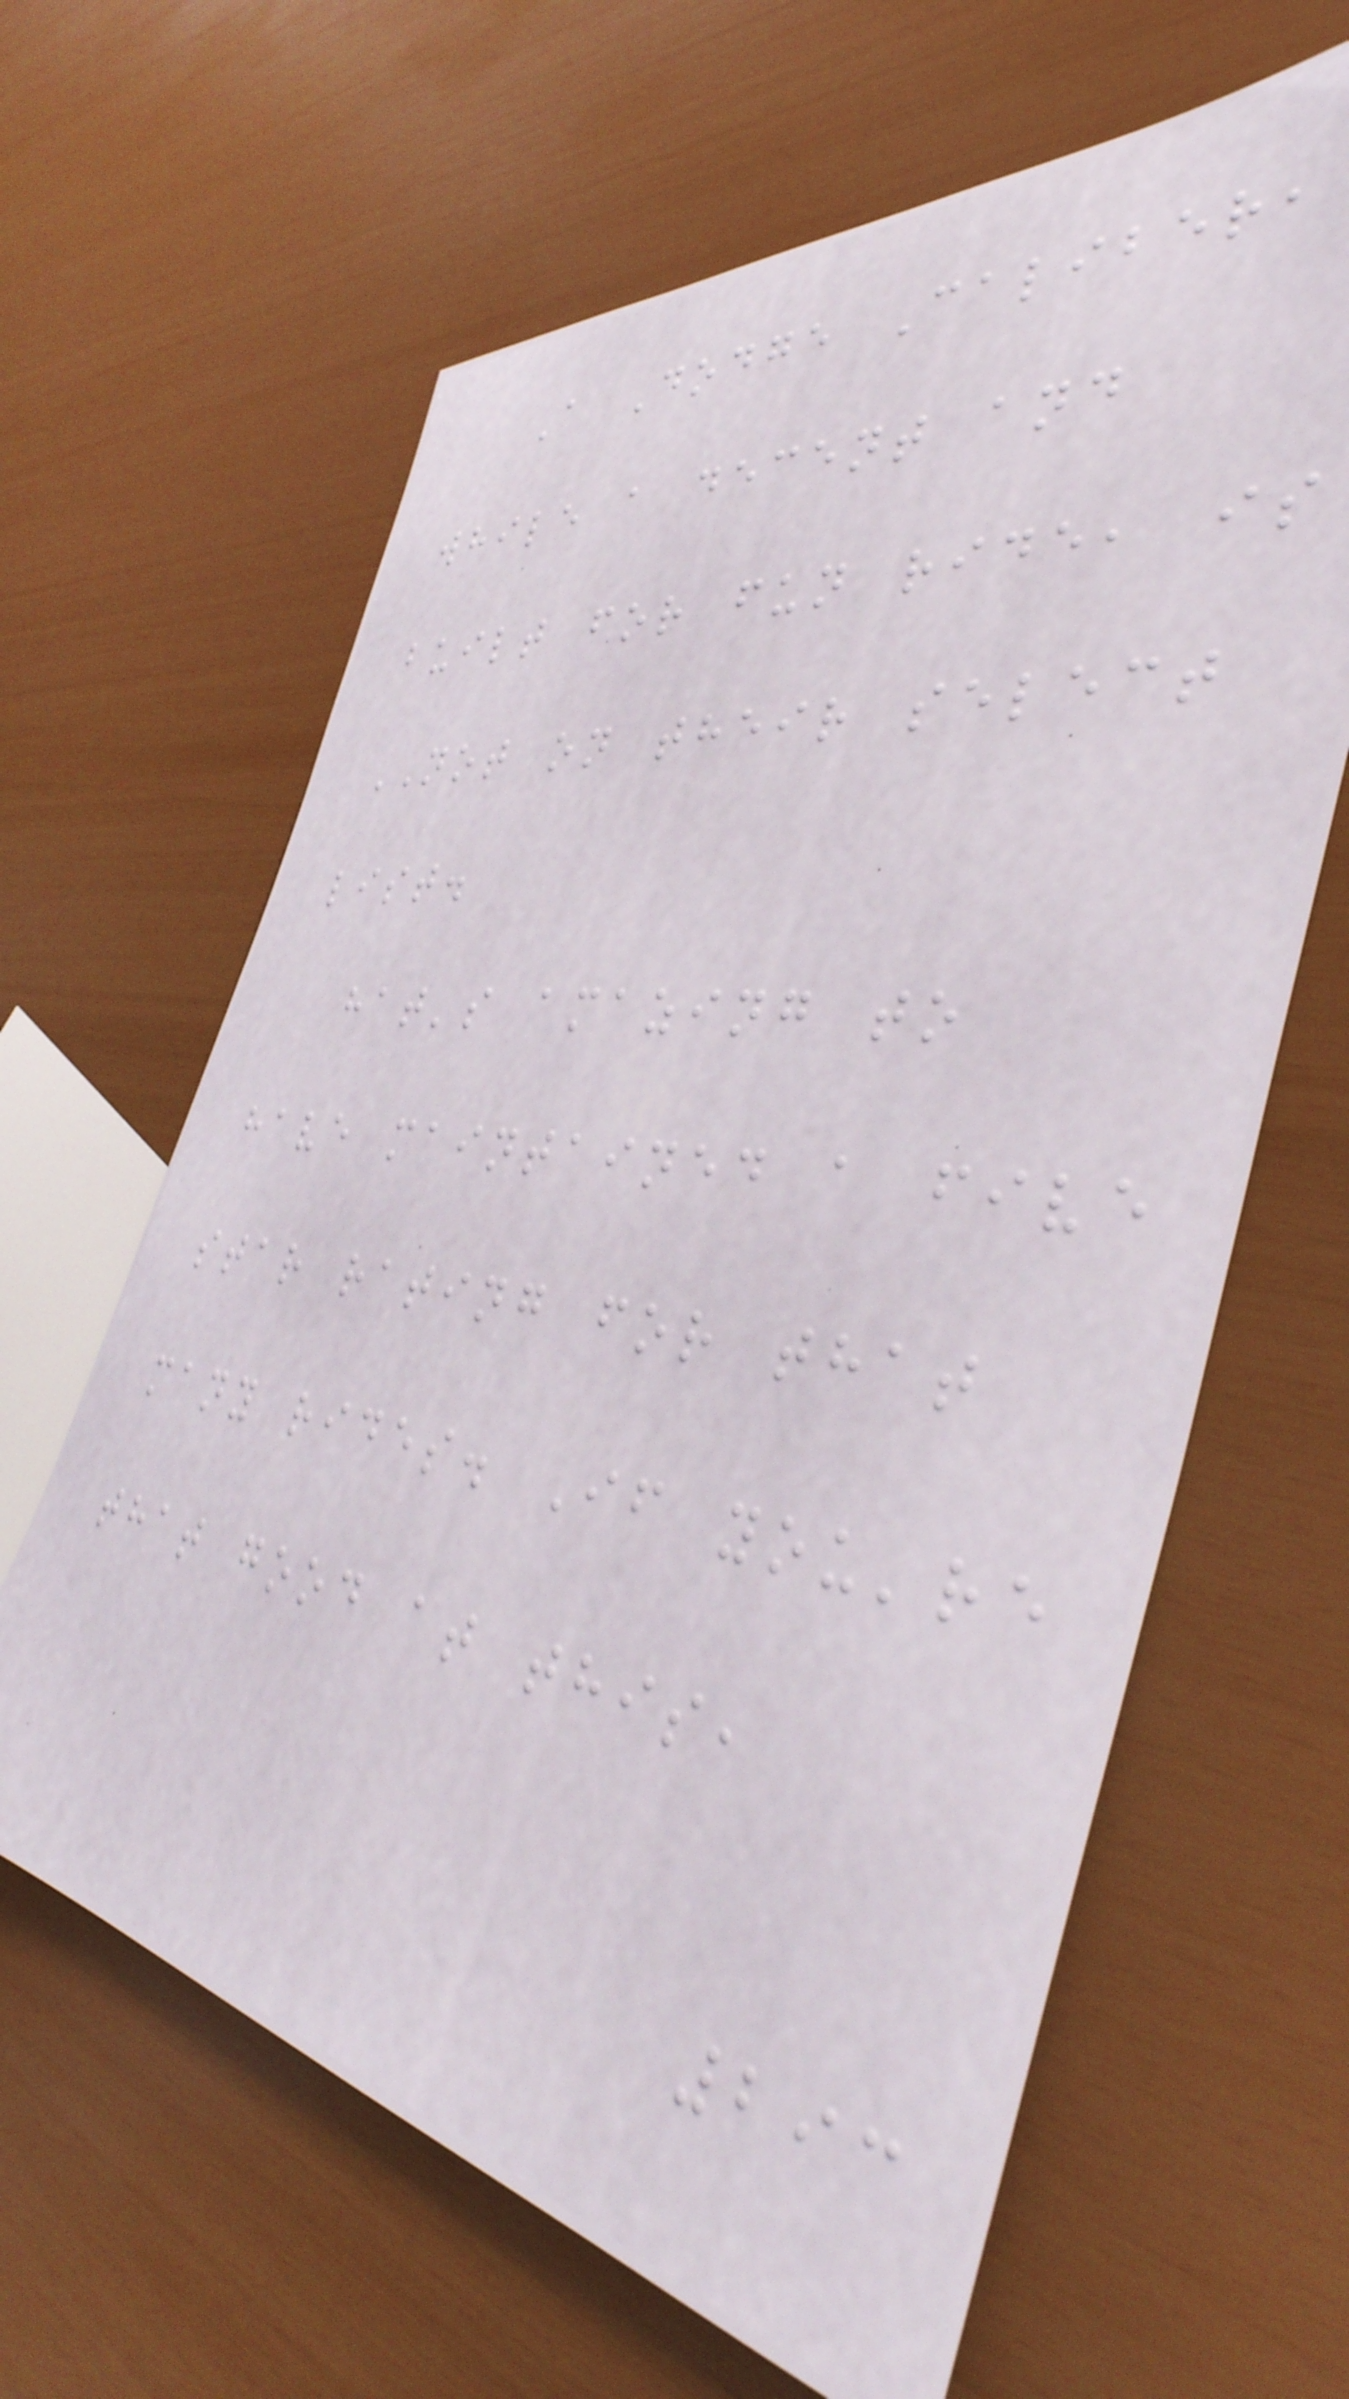A Dodge Caliber,
while a decent and
built for fun ride, is
NOT on their select
list.
hat's amazing to
have maintained a five
star rating for that
many rides. If you're
that good at this,
293
